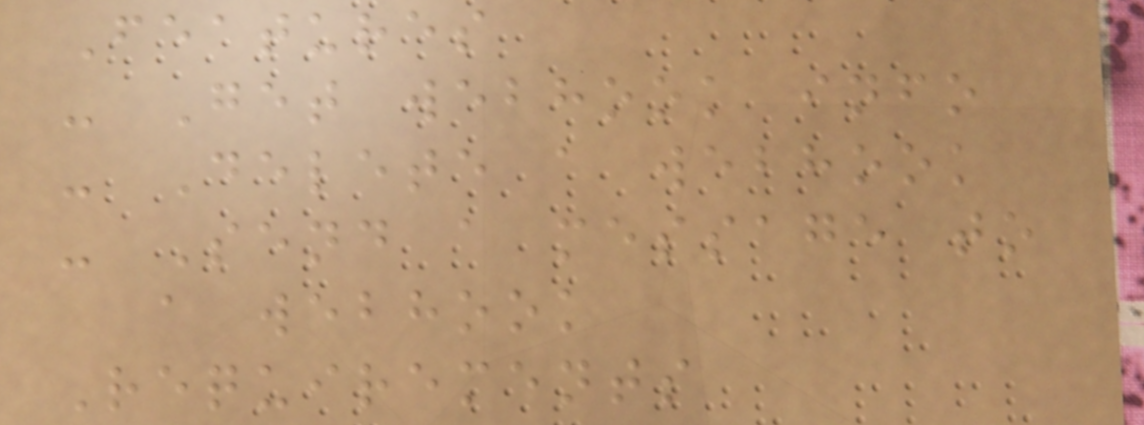Features
- Get webhook info
- Delete a webhook
- Send a message to
a webhook
Requirements
